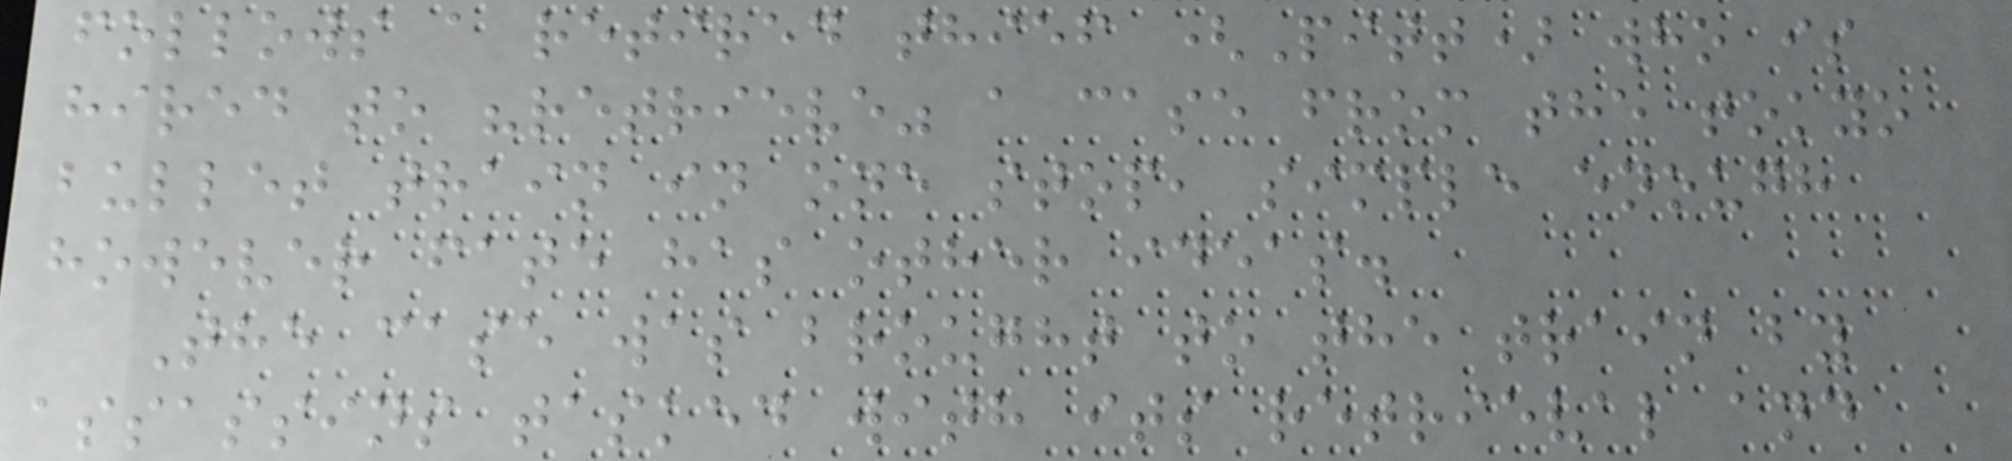follows a retired thief (Pitt) who is
hired to "retrieve" a case from the tokyo
bullet train in one stop, simple enough
however fate has other ideas.
The case was brought to the train by
assassins tasked with its retrieval and
